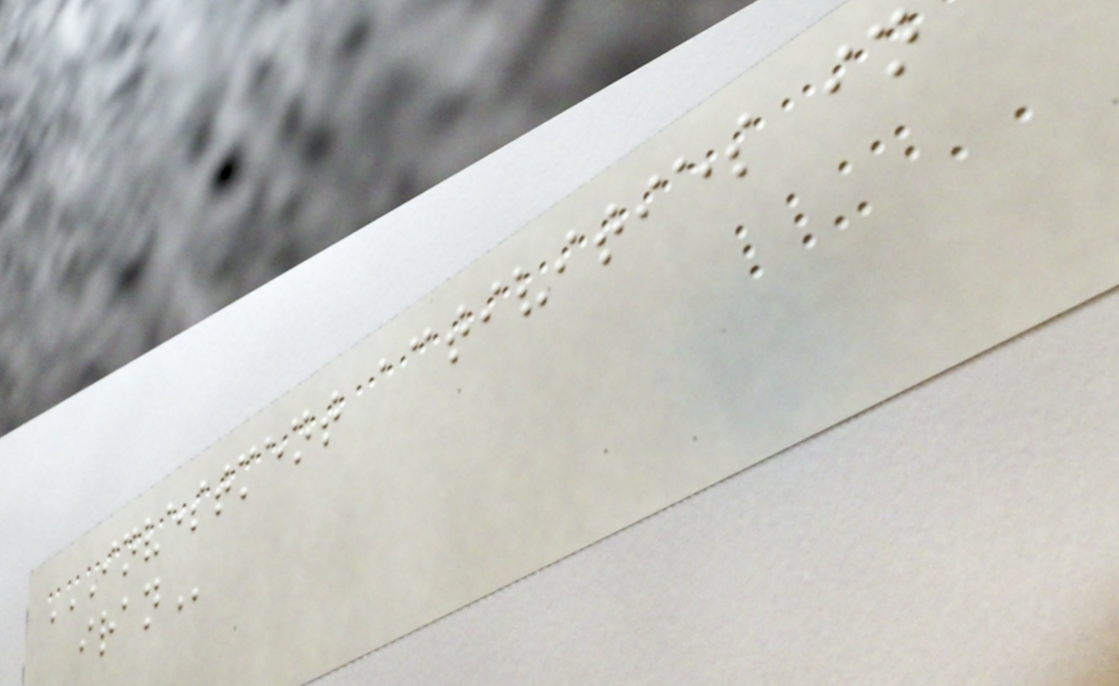INVESTMENT ACTIVITIES IN
IRAN
